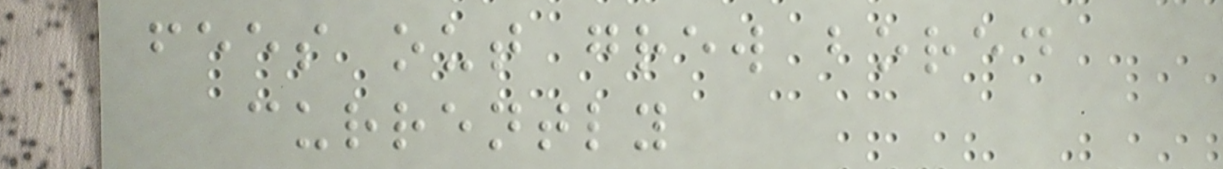fees out grew bored
currently
